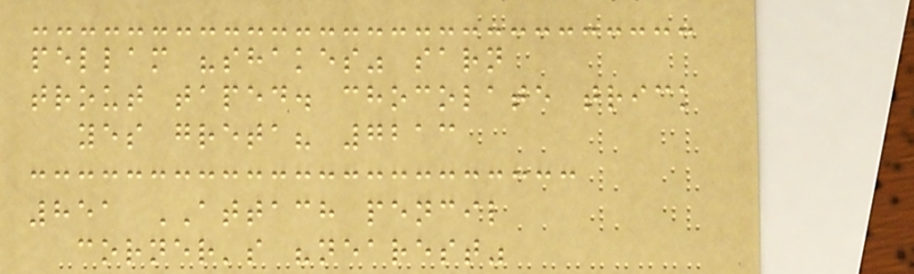pellam "shakes" sarn
trout taped. chocolate trick
yes greta? 7213
851 ATTACH pencil
corner's "nearest"
